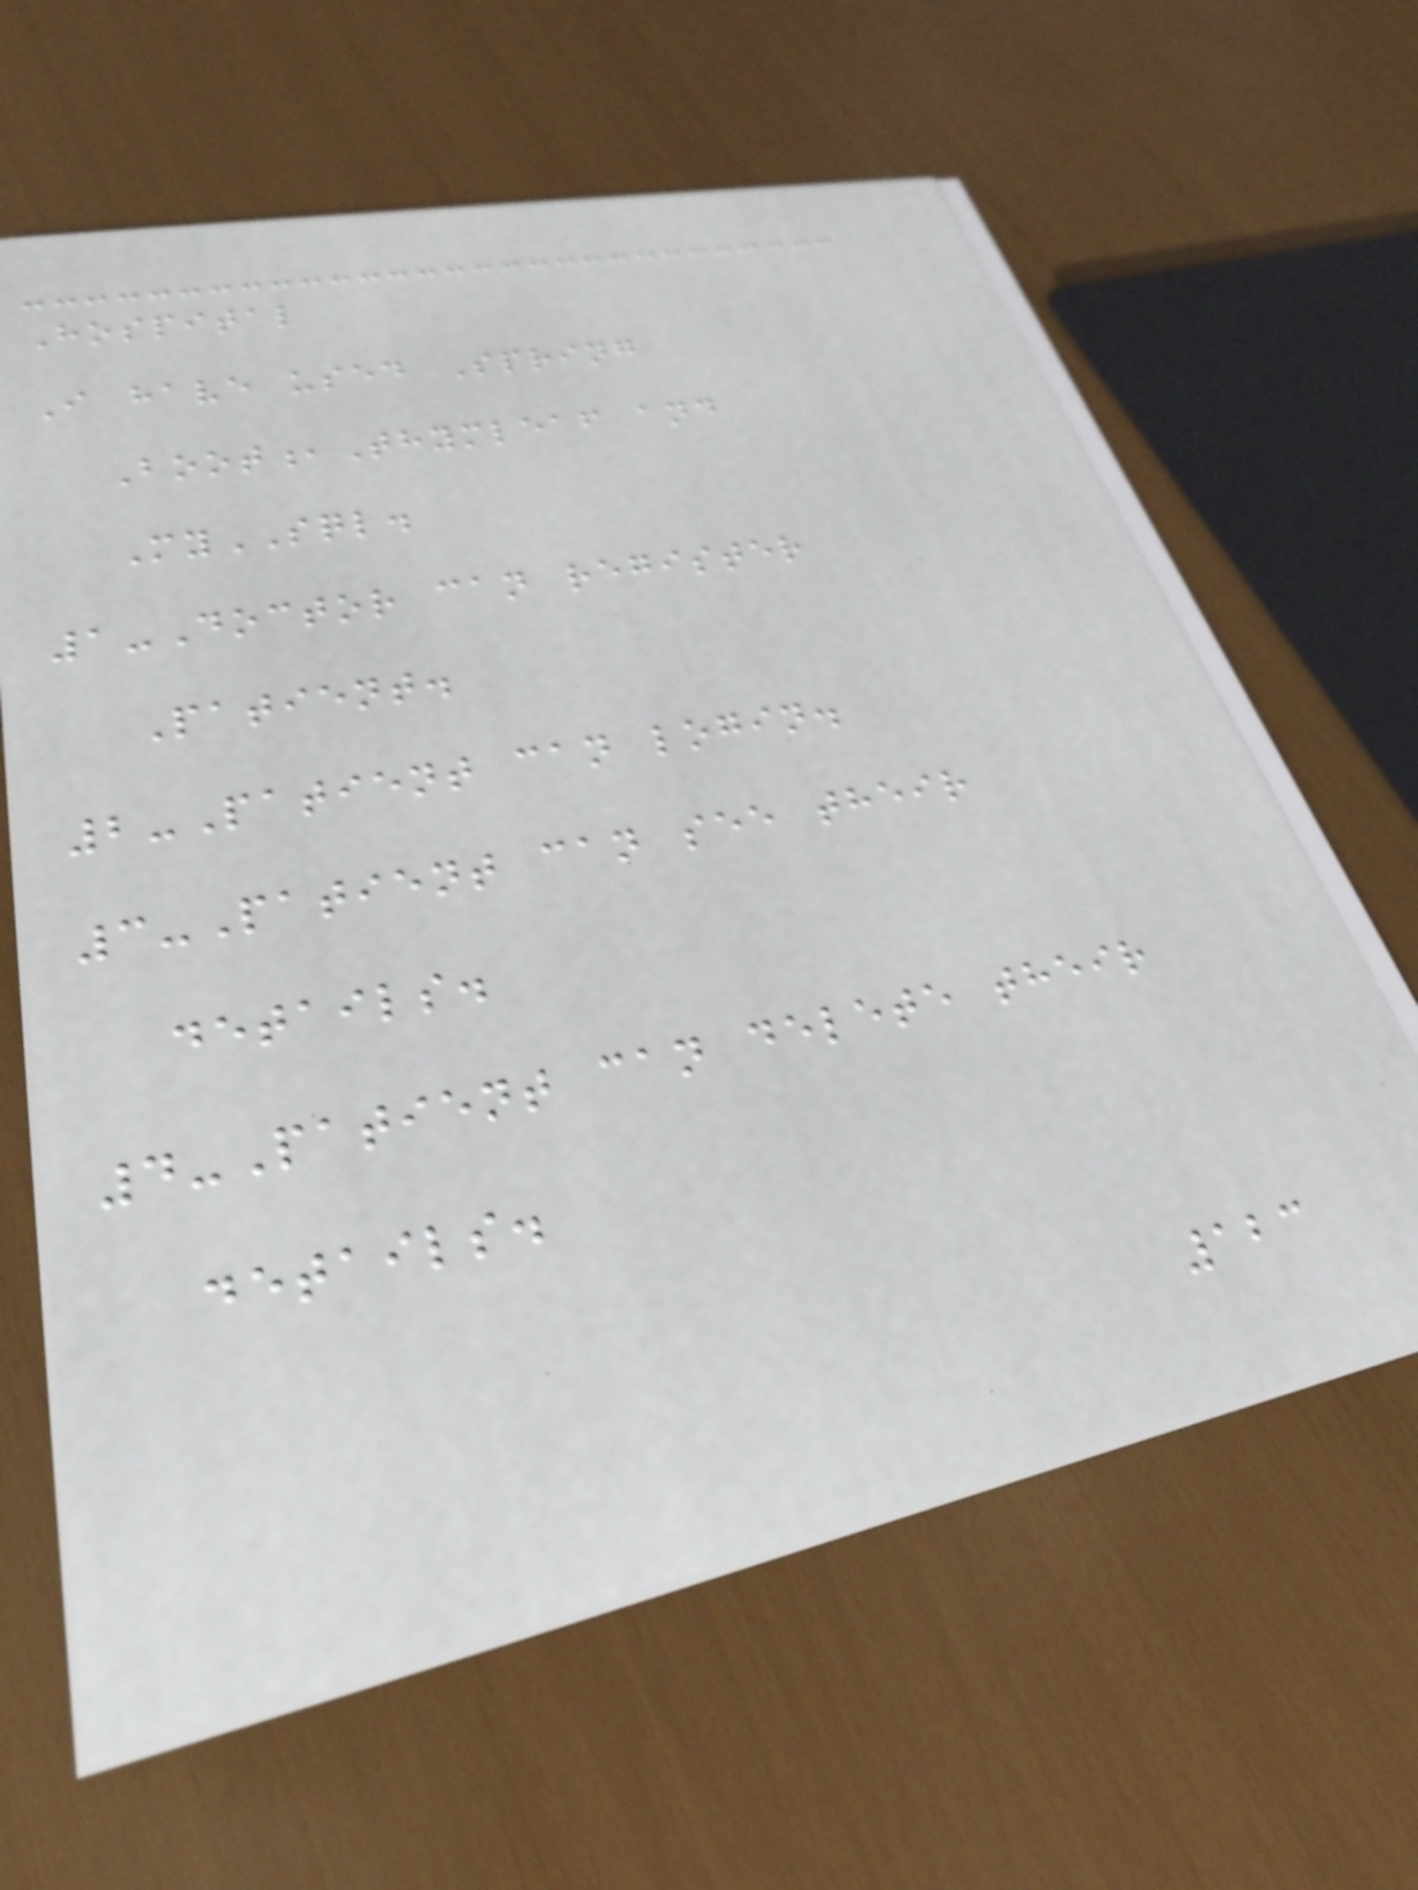Hospital
I have used Spring
Boot,Thymleaf and
MySQL.
1-Doctor can register
Patient.
2-Patient can login.
3-Patient can see their
details.
4-Patient can delete their
details.
123
